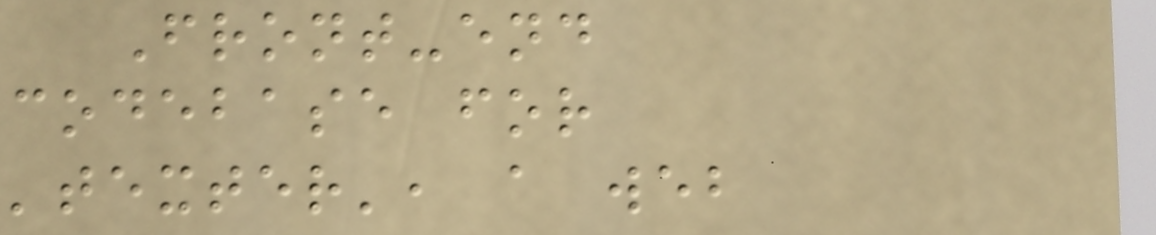Front-end
codebase for
'texter', a web
